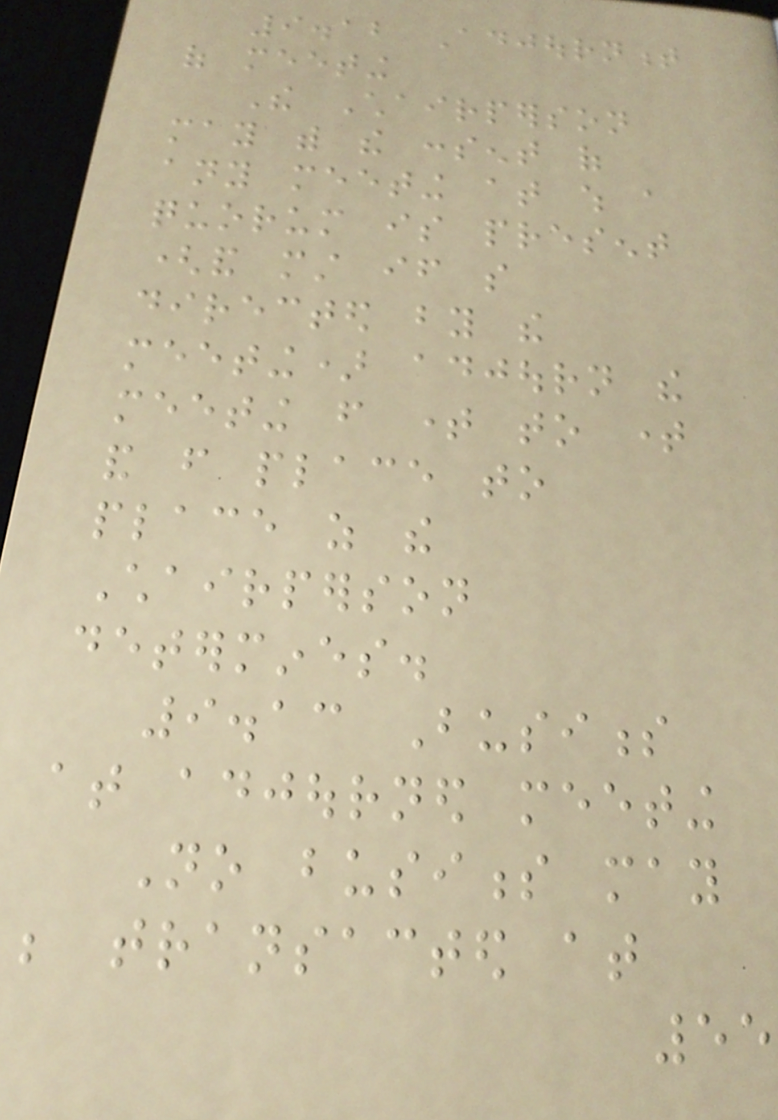9.12 Adjournment
of meeting
The Chairperson
may with the consent of
any meeting at which a
quorum is present
(and must if so
directed by the
meeting) adjourn the
meeting from time to time
and from place to
place as the
Chairperson
determines.
9.13 Business
at adjourned meeting
No business may
be transacted at
55
